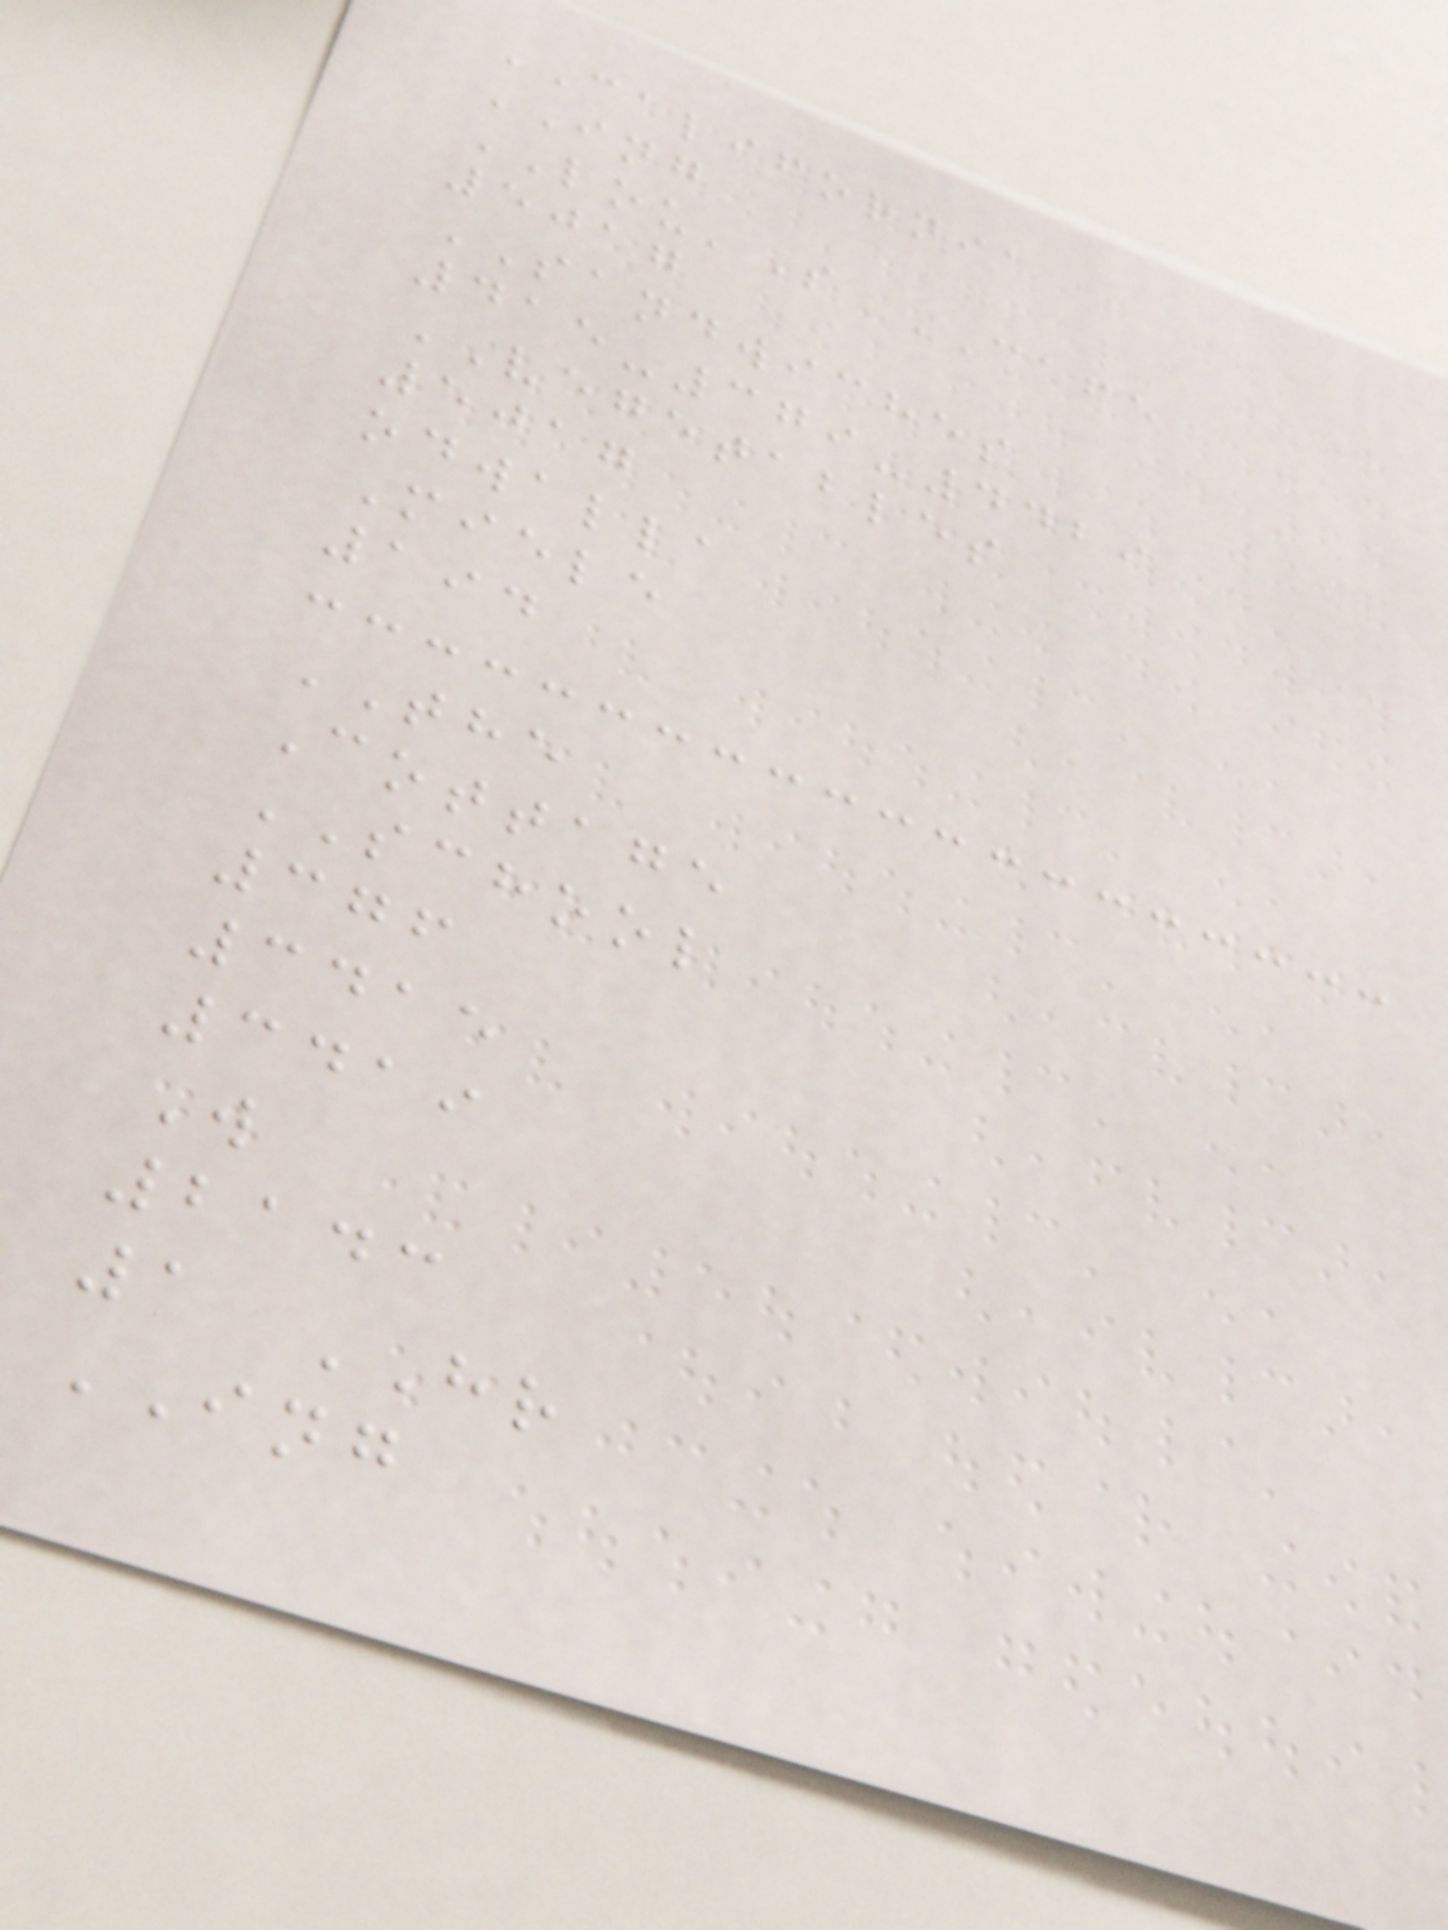CALIFORNIA
ING
LOU'S CAFE
5017
SANDWICHES
415-379-4429
VEGETABLES
5017
odwalla
Miele
194
THE
Cottage
SCHOOL
376
3415
3419
W
2143
1 HR
ING
